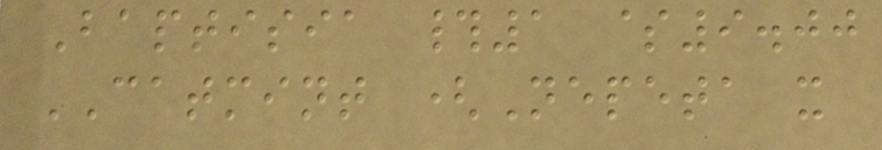Baptisia #1 $9.00
CATMINT (Nepeta x
